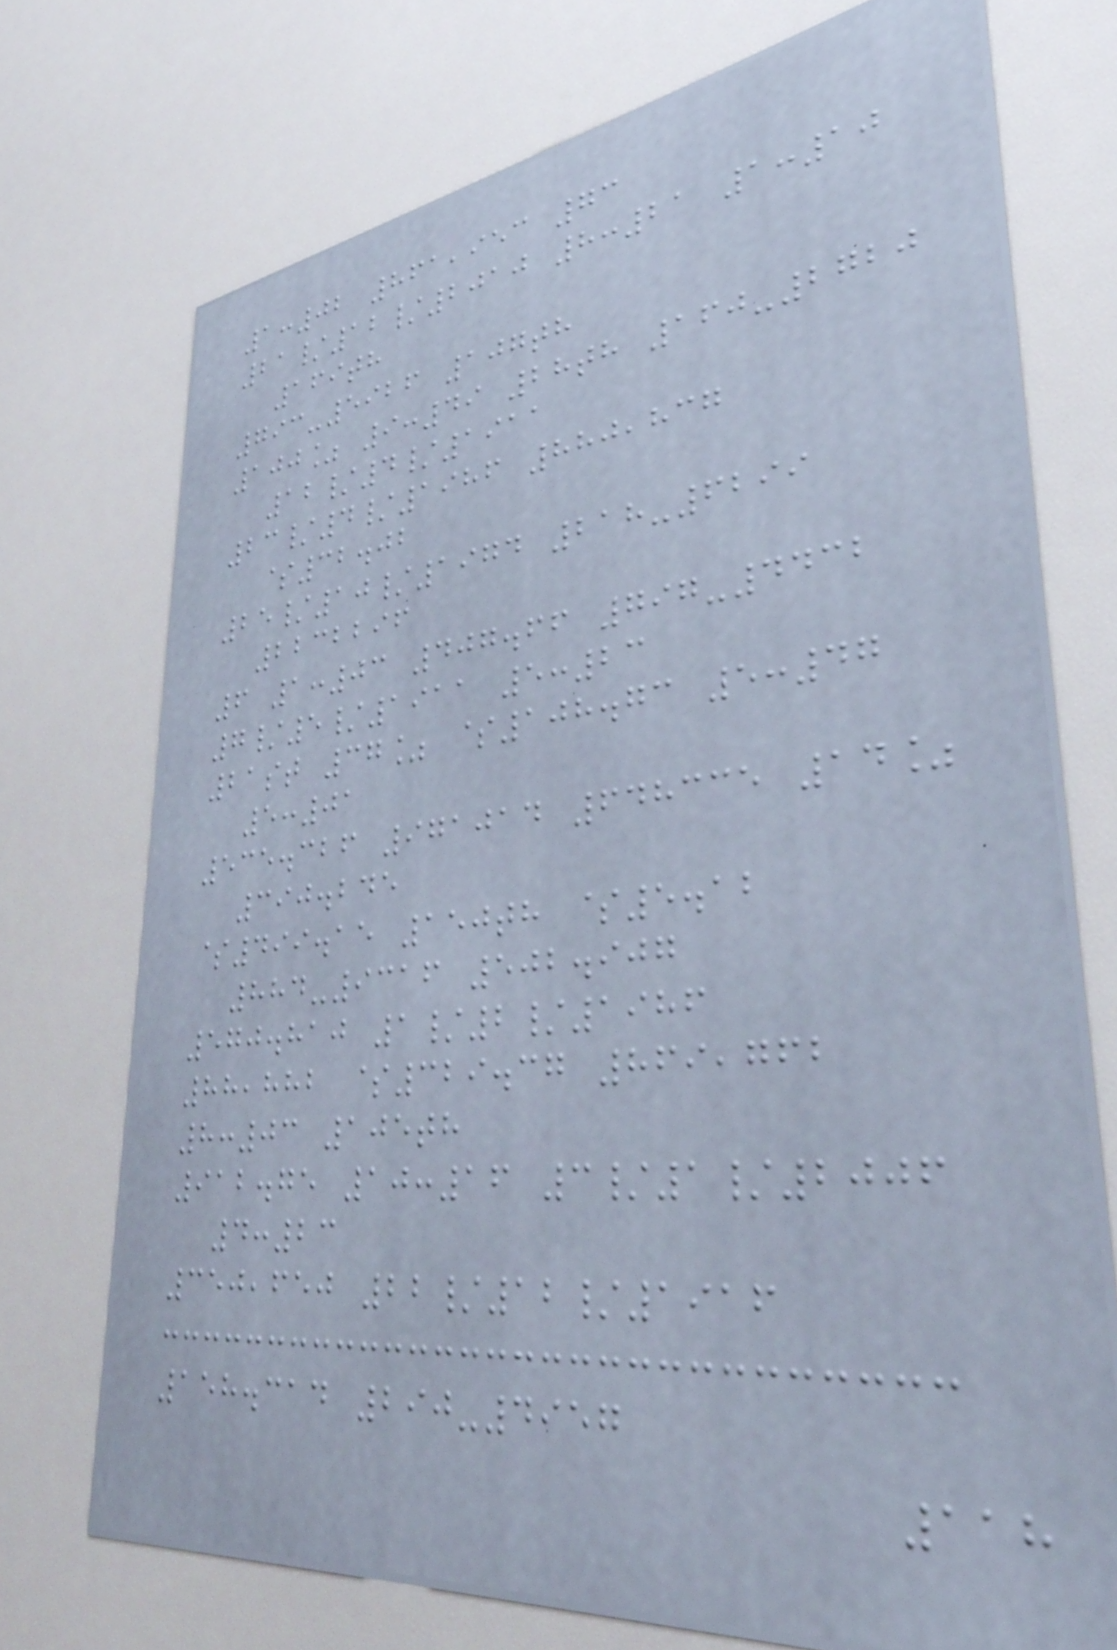1:02 861,953 73
21/12/2010 8:21 1:10
169th
793-5926 107th
100% 9:49 28th 160-2720
12/4/1911
23/4/1986 880,837
$32.02
25/10/1974 218-6299
2232296
6 1:03 407.66 797-4432
7/5/1911 5:23
21st 37% $108.73 5:47
5:01
535.326 971014 648335 14%
390.245
$499.15 150th $5.12
884-9316 502.907
570.810 1/2/1986
88,882 $329.37 869,762
8:03 105th
912.75 10:16 3/1/2006
4:23
350,650 22/12/1916
158.314 290-4957
118
